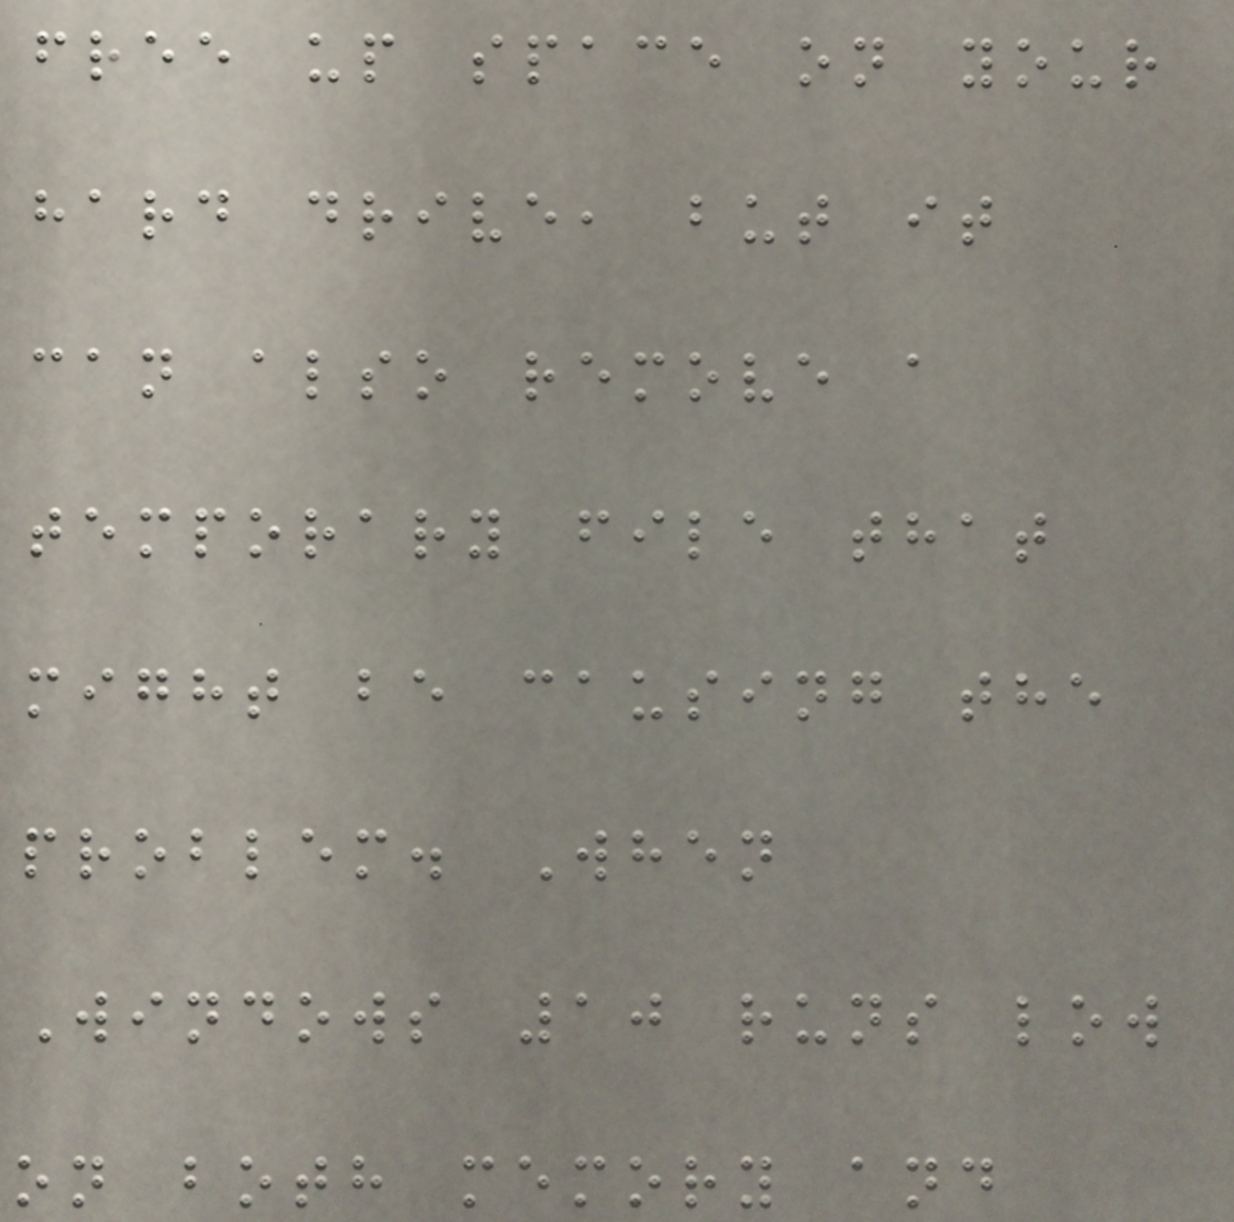free up space on your
hard drive, but it
can also remove a
temporary file that
might be causing the
problem. When
Windows 10 runs low
on both memory and
